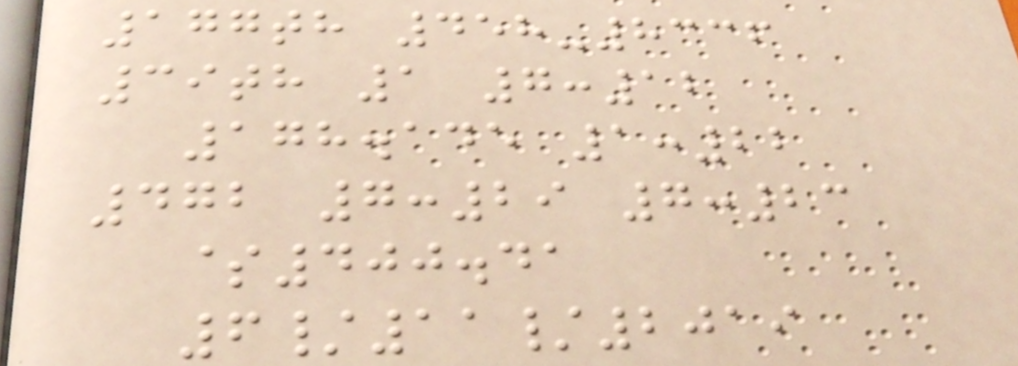177th 458-8336
39th 1 7:12
178.145 1:22
472 7:29 7:23
$400.41
6/11/2019
